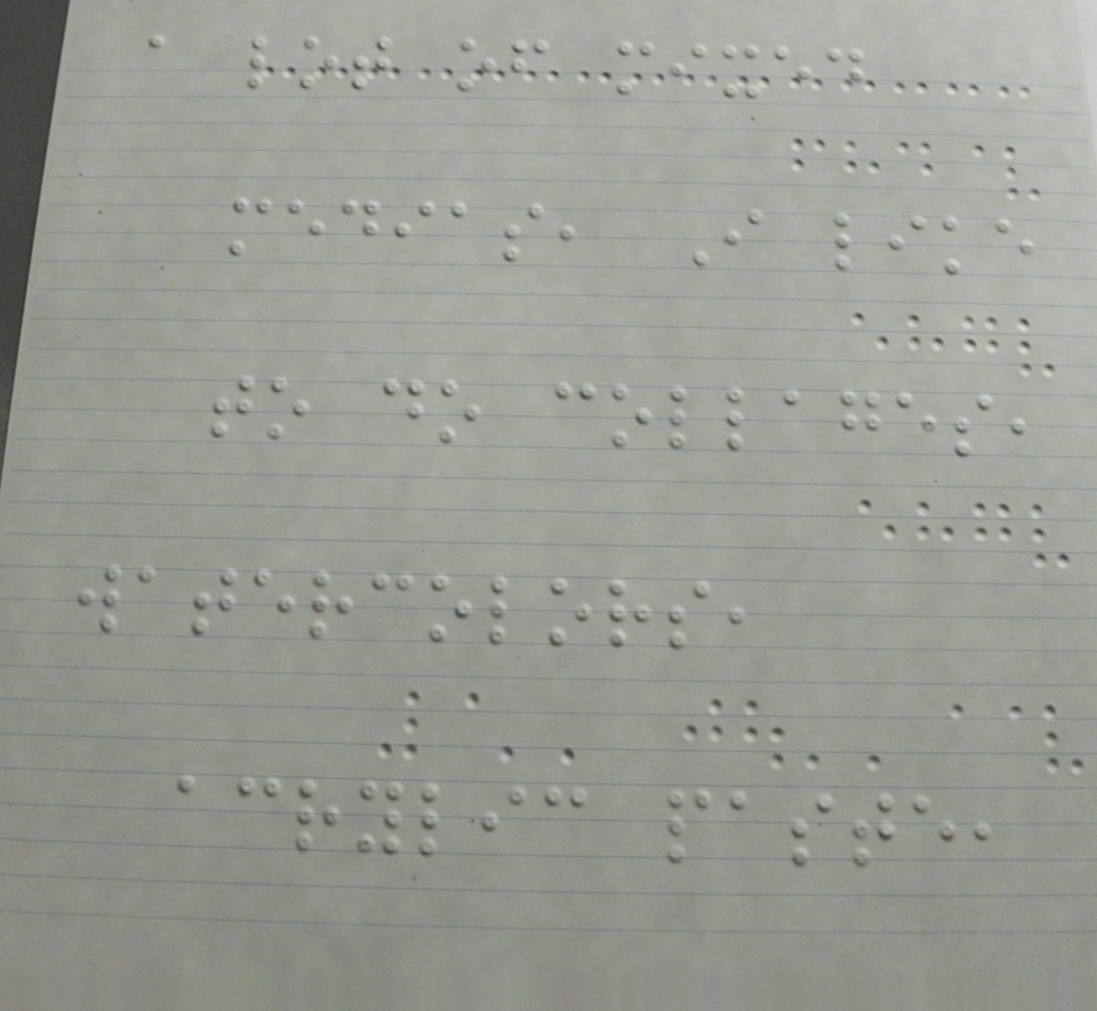a lot of mixed
medias, I like
to do collages,
watercolors,
acrylic paste,
